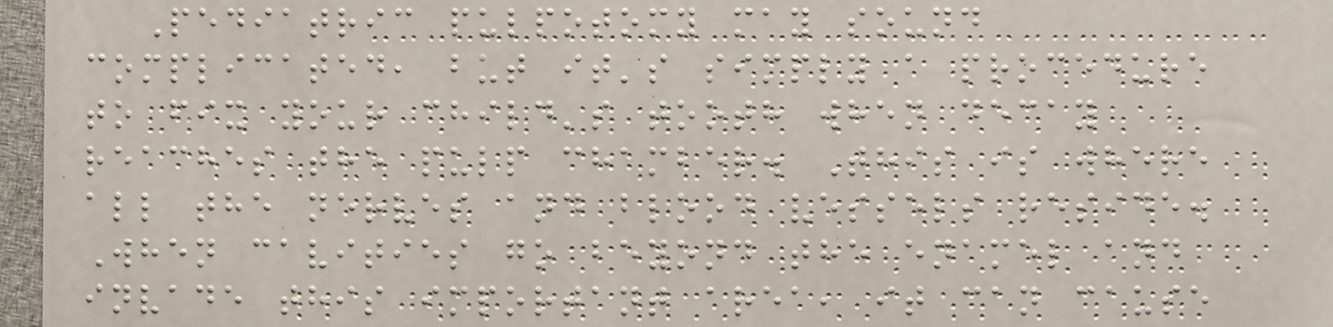Pediatric pulpotomy may sound
complicated, but it's simply a procedure
to fix your child's tooth when decay
reaches the pulp chamber. This is where
all the nerves and blood vessels reside.
When cavities go beyond the enamel and
invade this important area, it can cause
